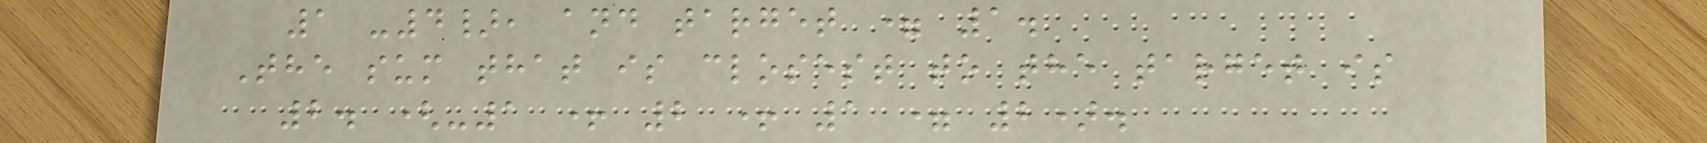1 -4}, and target = 1.
The sum that is closest to the target is
2. (-1 + 2 + 1 = 2).
